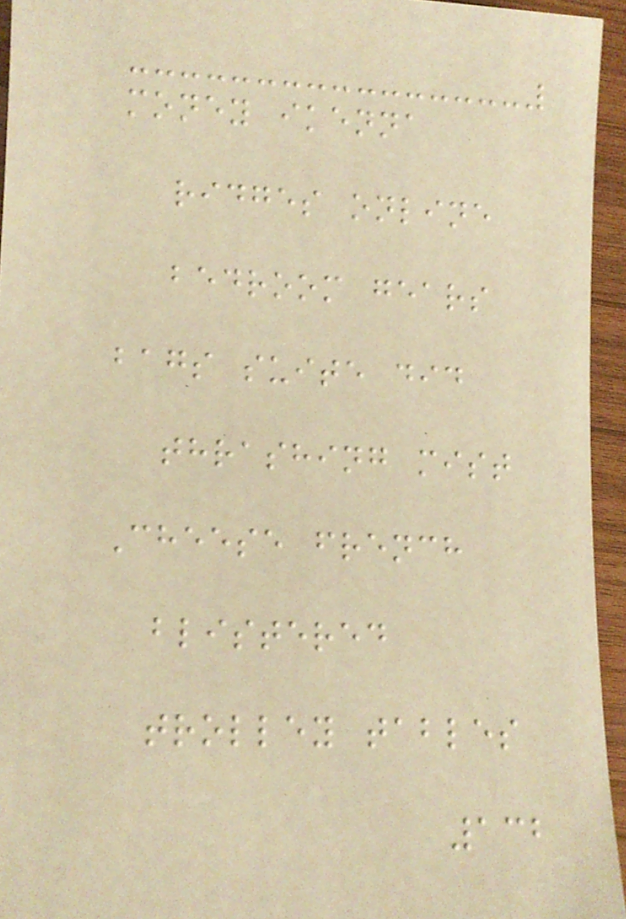money ikenna
ridges online
bedroom gears
bags suite did
thrashing mist
Cheese french
blistered
trolley tables
132
